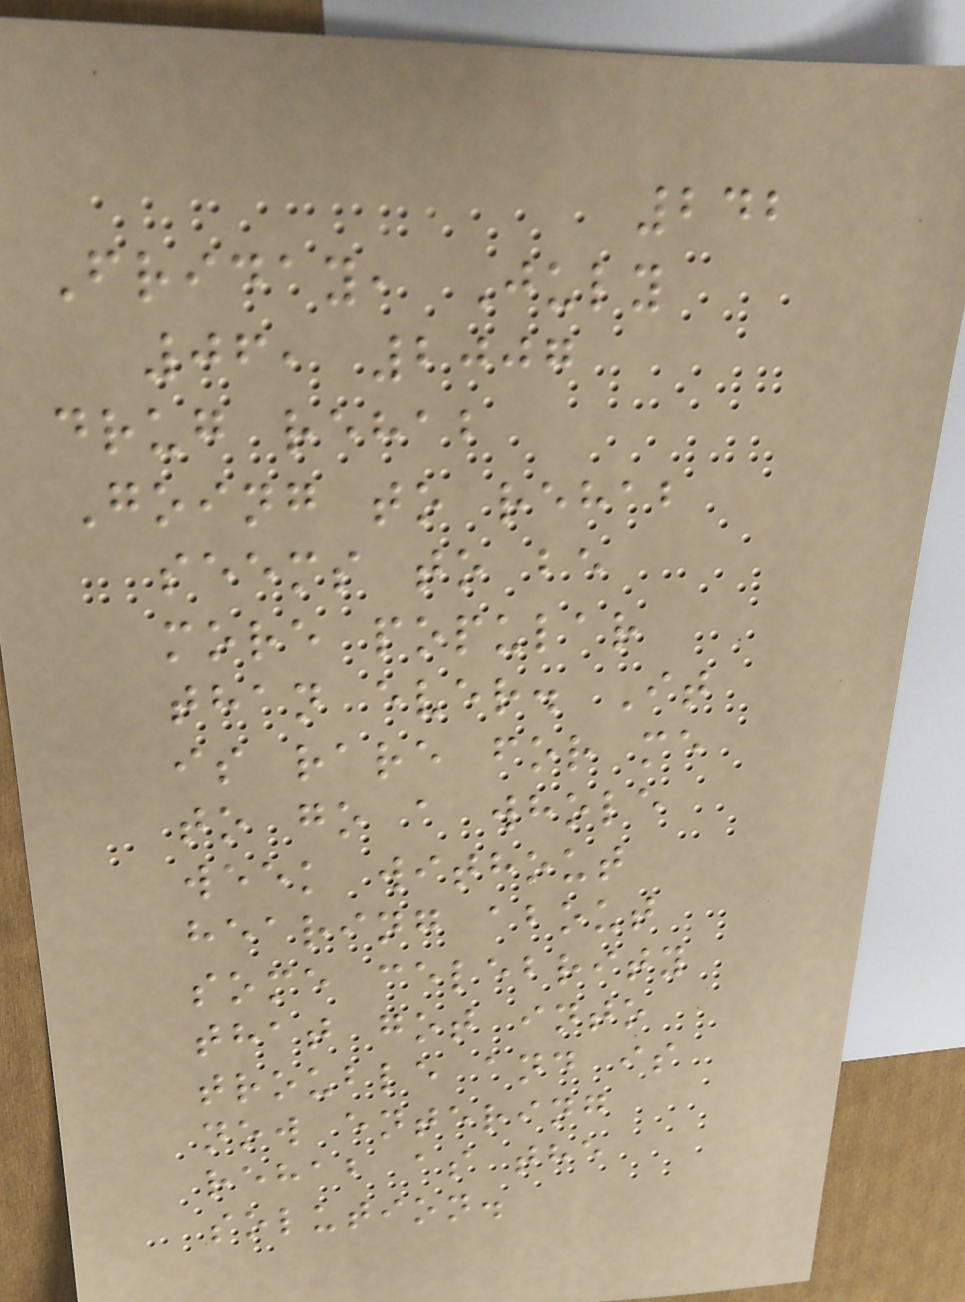242
Friday, July
06, 2007
drug rehab
Going to rehab
seems to be
more popular
than ever. It
is rare for me
to go a whole
week without
hearing about
some celebrity
that got into
trouble and is
now entering
rehab as the
solution.
